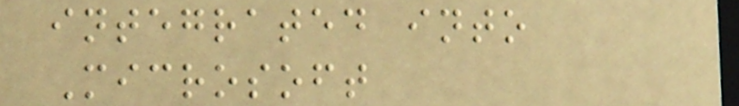integrated into
Microsoft
